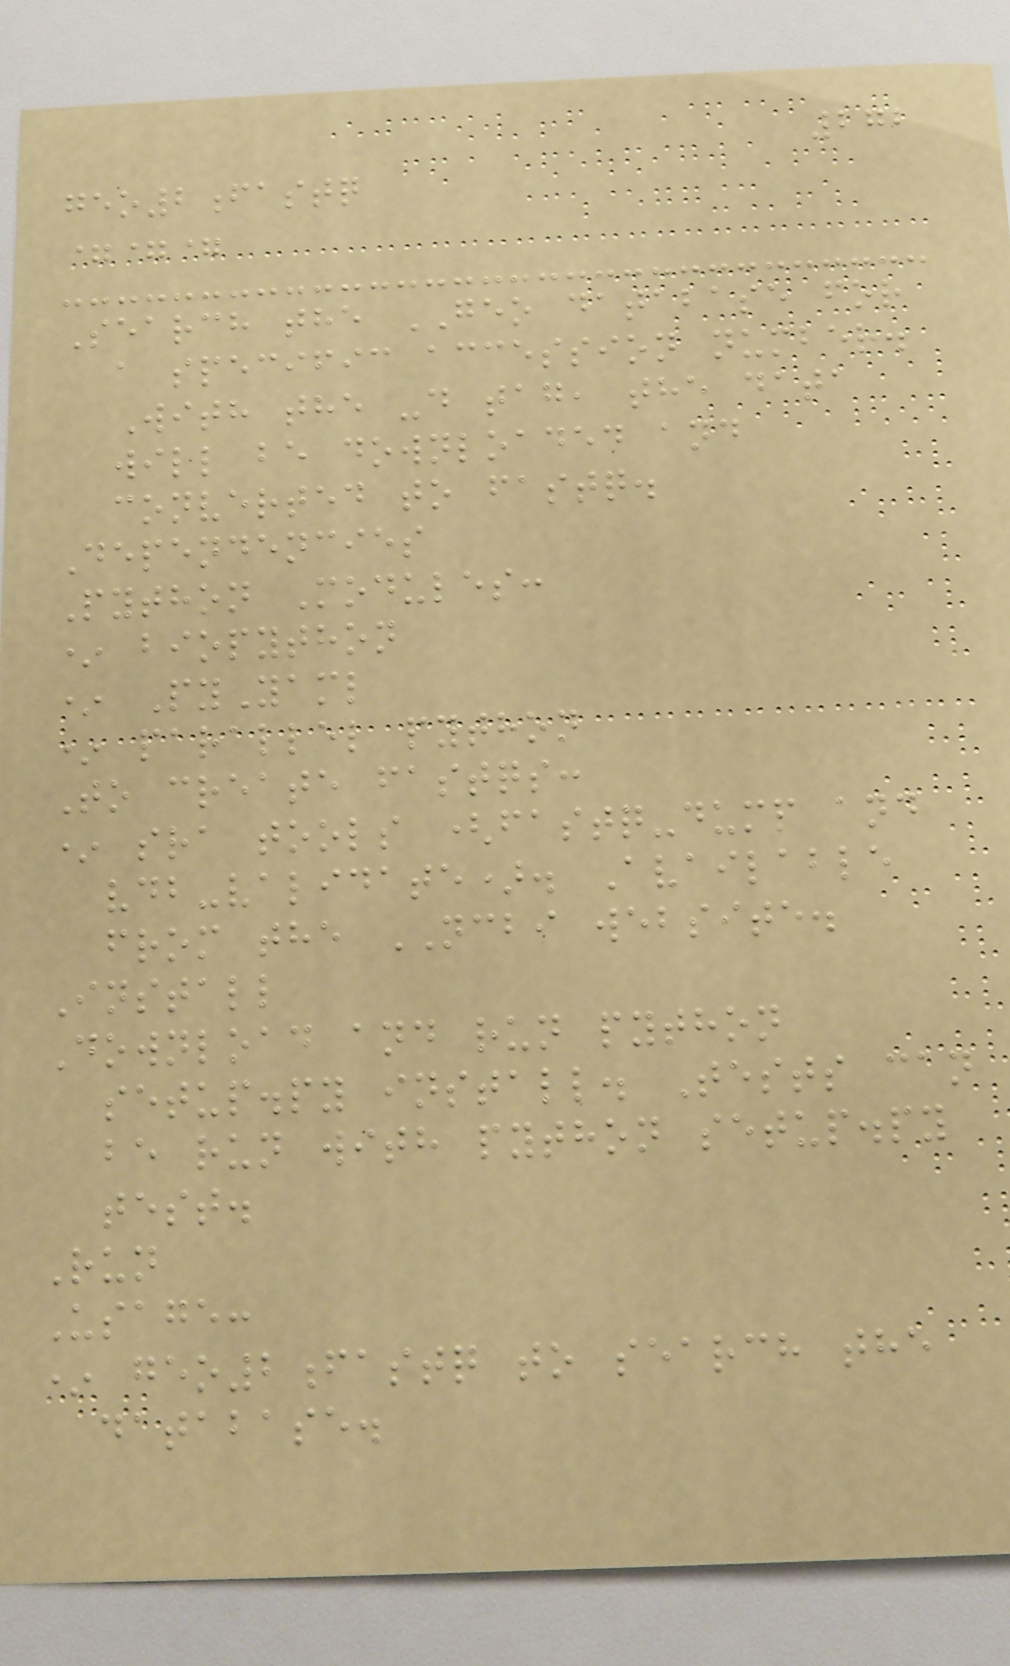272
geo2fastq
===
Search the GEO database for
a specific accession number.
With the -d tag, the data
will be downloaded and
converted to fastq.
Dependencies
Python Modules:
* biopython
* PyYaml
* parallel python
To create fastqs:
* sra tools (fastq-dump and
vdb-validate). Available
from the NCBI website.
Install
Download and run python
setup.py install. Tests can
be run with python setup.py
test.
Run
Usage:
* geo2fastq to search the
database.
